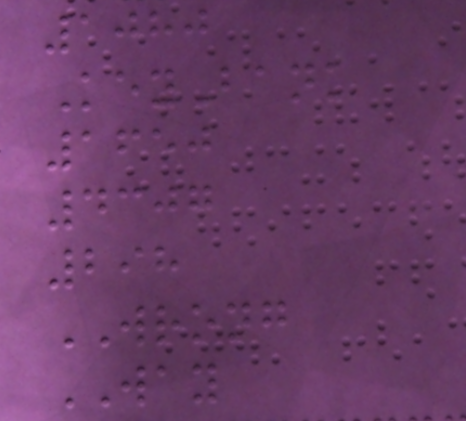1080
KeyBank
1650
4307
298
WRONG
WAY
